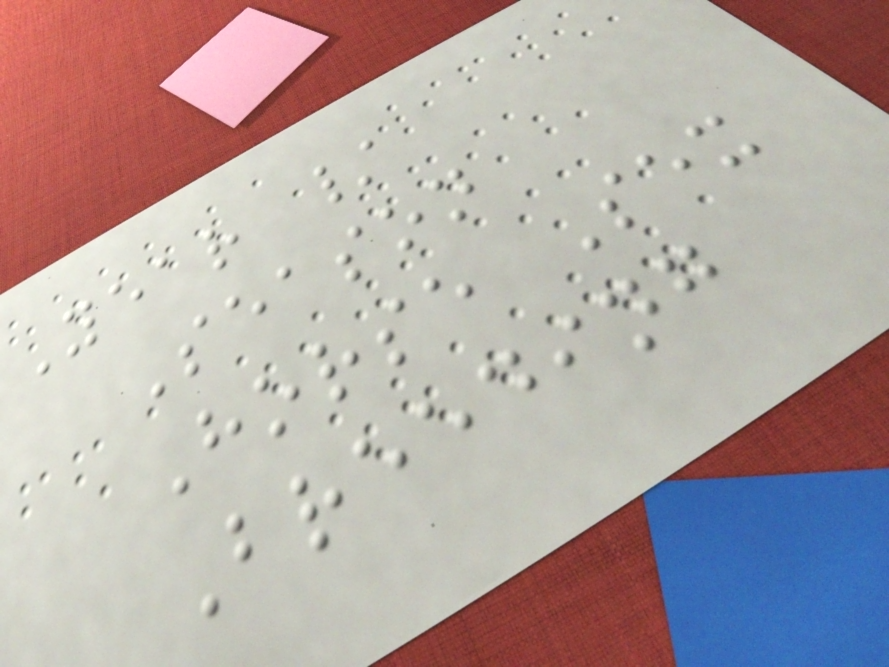Year /
Season
Horse Sex
Breeding
